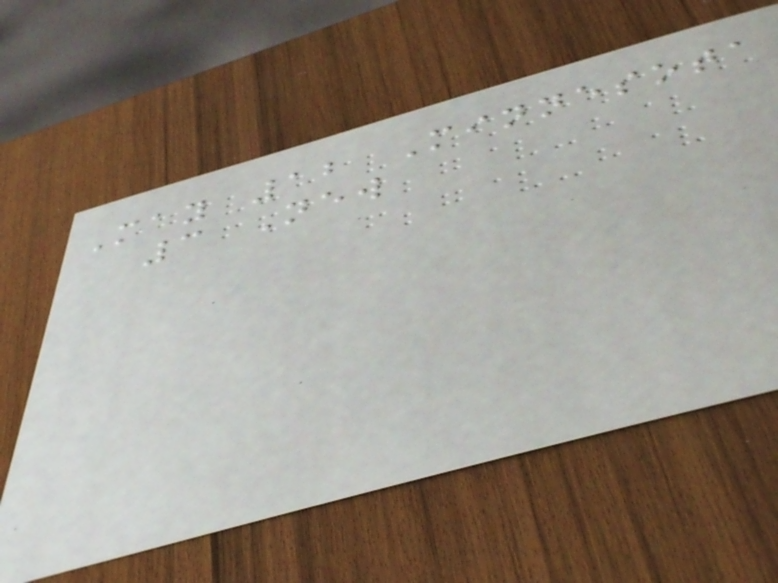May 12 Minnesota
3 New
